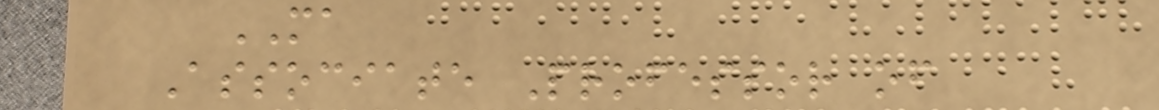MA
Associate Professor of
